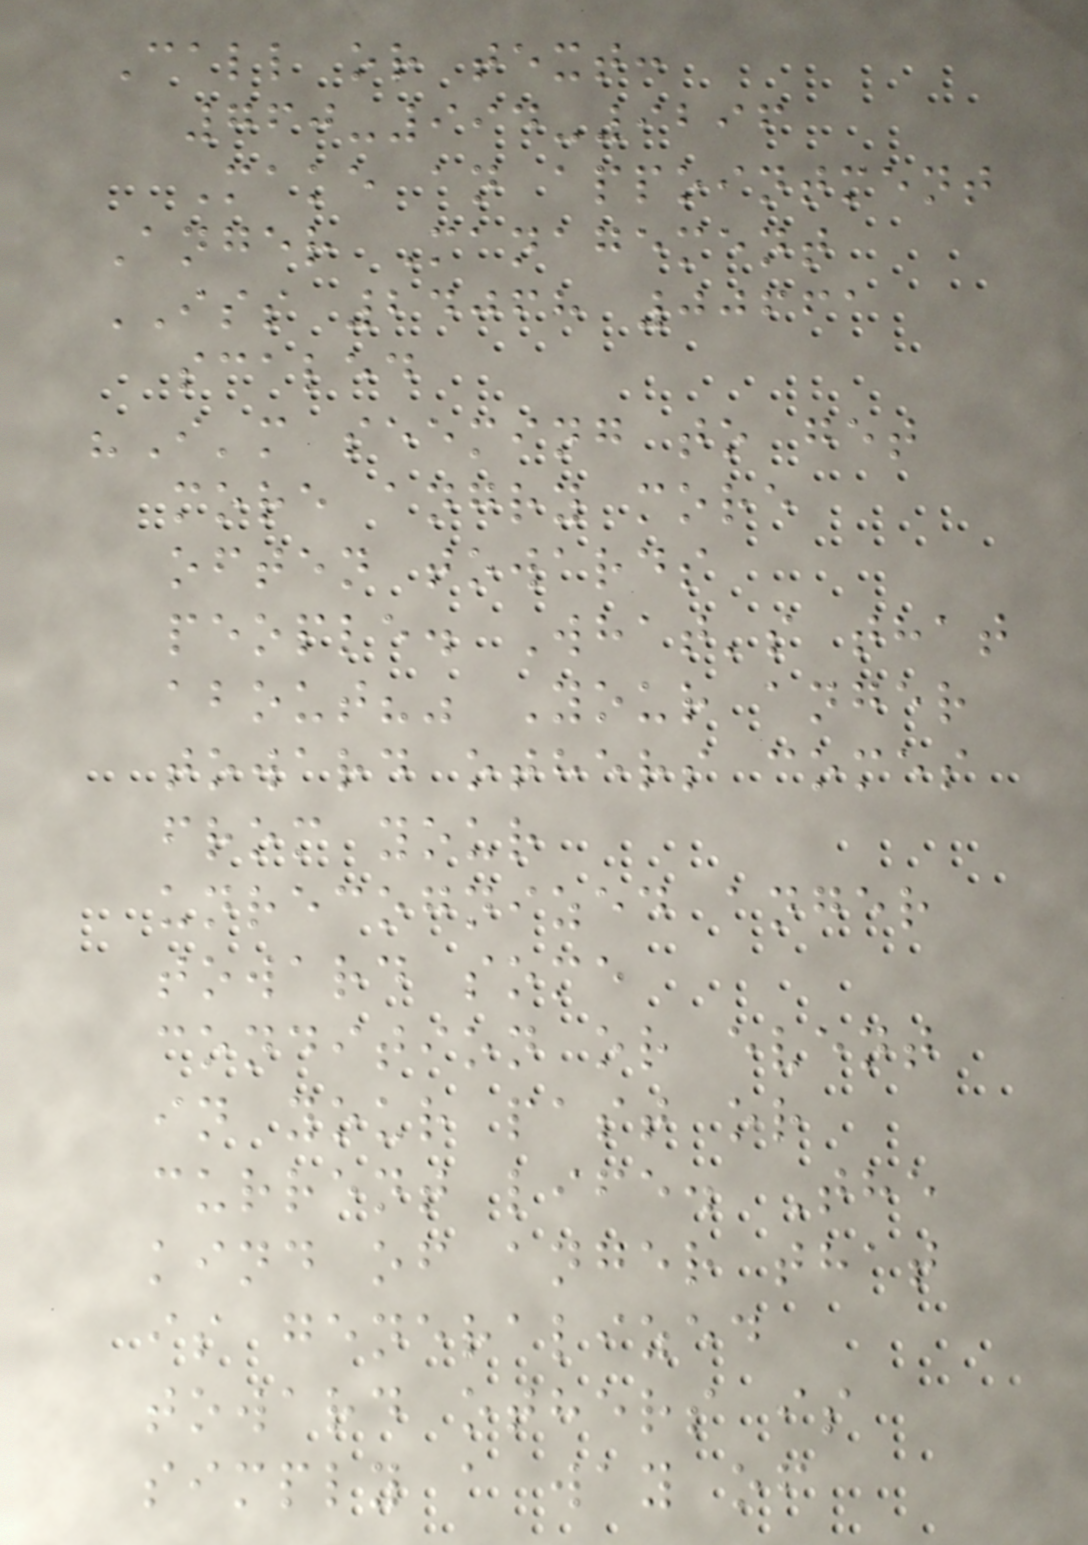Call or text:
760-994-9296
Make an appointment
Anger Management
ISS 24068 00661
scaled
"I'm seeming to get
more angry more
often towards
people. What's that
about?" Your anger
toward others comes
from your
unrecognized anger
toward some
condition or event
in your past or
current life. The
kind of anger that
is generalized
toward others is
simply a way of
